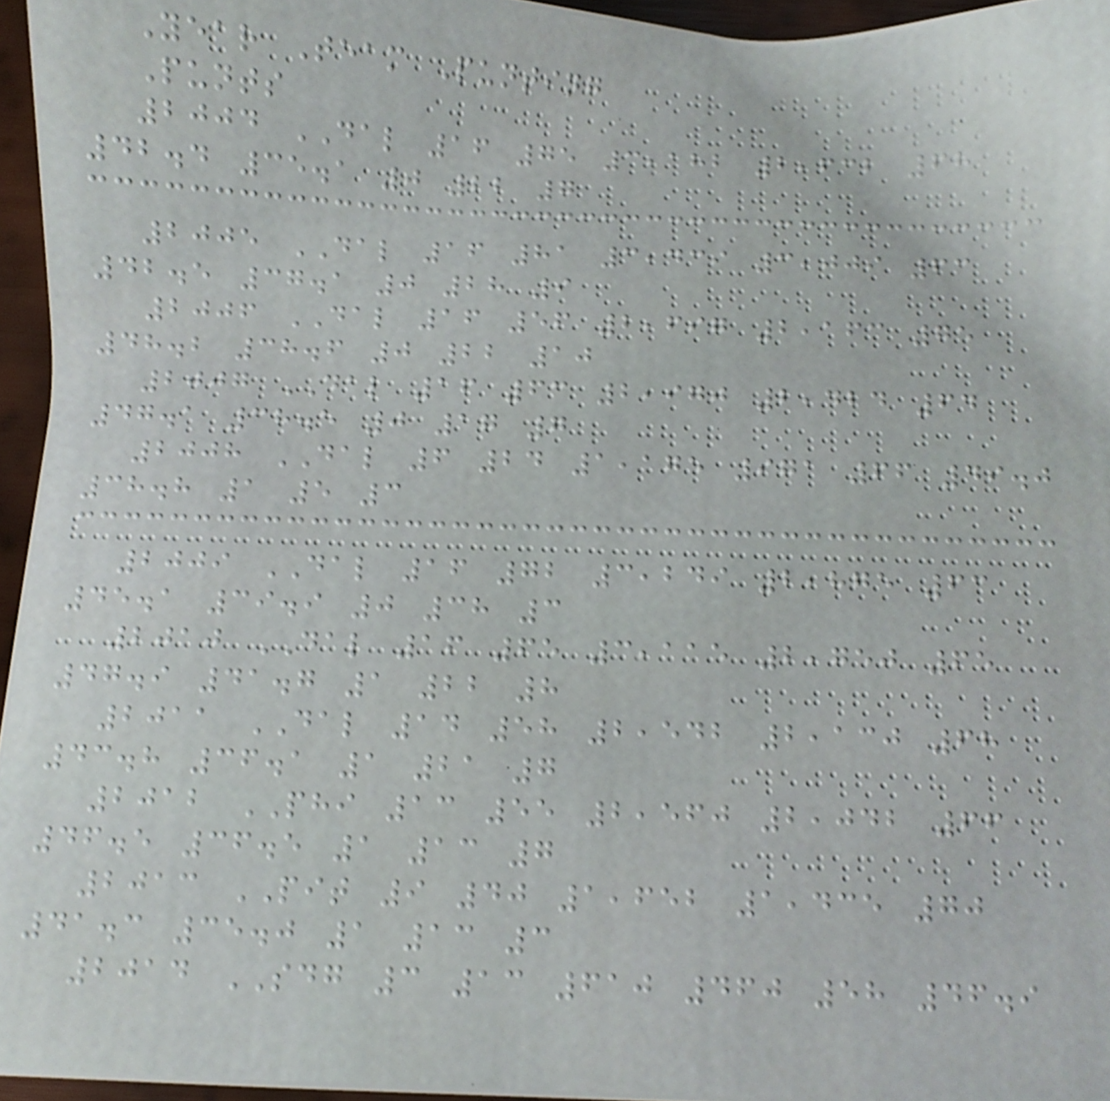Year Team Punting
Punts
2004 DAL 16 75 3,182 2,632 68
42.4 35.1 0 22 7
2005 DAL 16 81 3,439 3,009 63
42.5 37.1 0 28 9
2006 DAL 16 56 2,697 2,163 75
48.2 38.6 0 22 10
2007 DAL 16 63 2,970 2,424 64
47.1 38.5 0 17 7
2008 DAL 6 24 1,175 971 66 49.0
38.8 1 5 3
2009 DAL 16 72 3,249 2,875 63
45.1 39.9 0 38 3
2010 DAL 16 65 3,115 2,750 65
47.9 41.7 1 22 8
2011 DAL 14 58 2,542 2,130 68
43.8 36.1 1 21 7
2012 PHI 13 55 2,560 2,042 66
46.5 36.5 1 13 7
2013 PIT 9 40 1,652 1,435 70
41.3 35.0 1 13 3
2014 SDG 3 13 610 460 58 46.9
